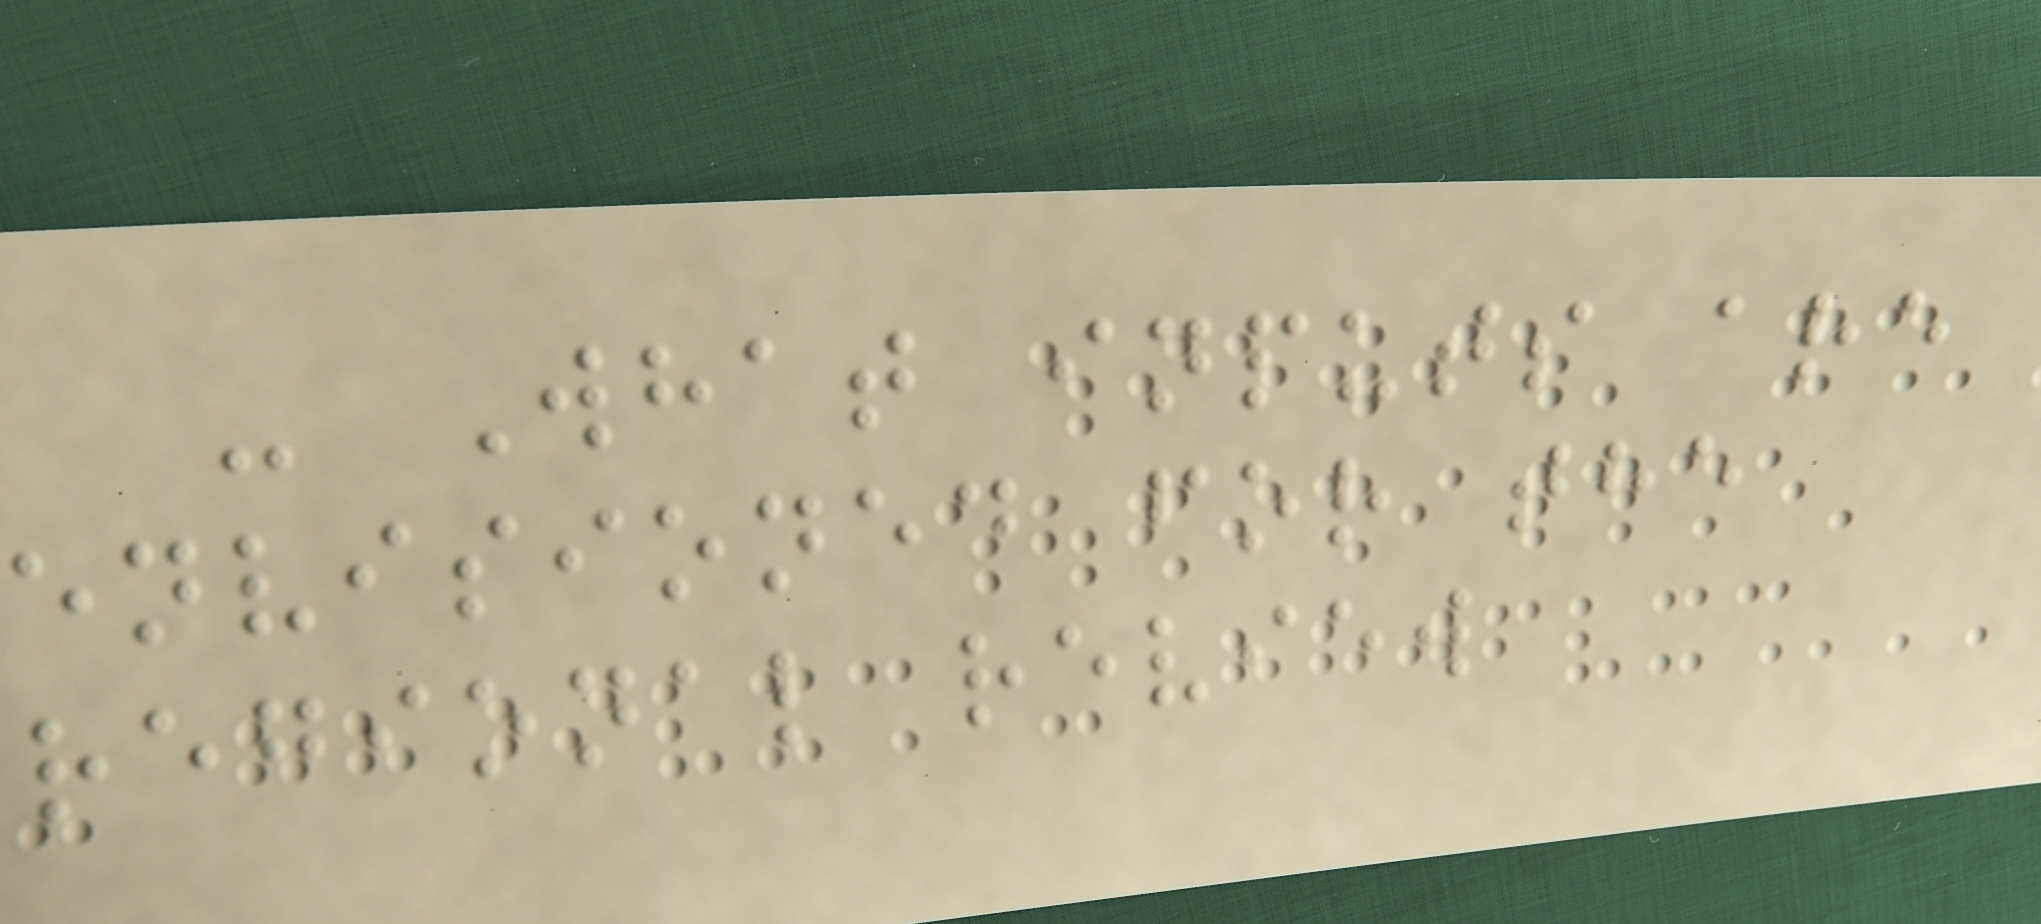- What inputs are
envisioned for the
regional review
